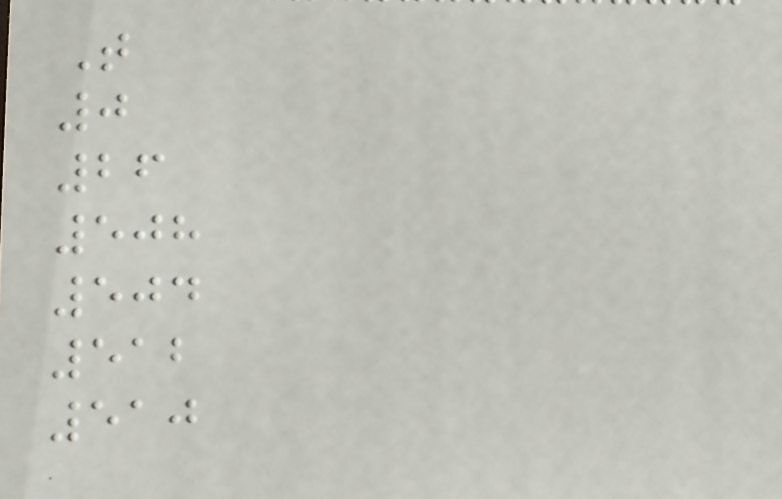T
0
26
508
504
512
510
